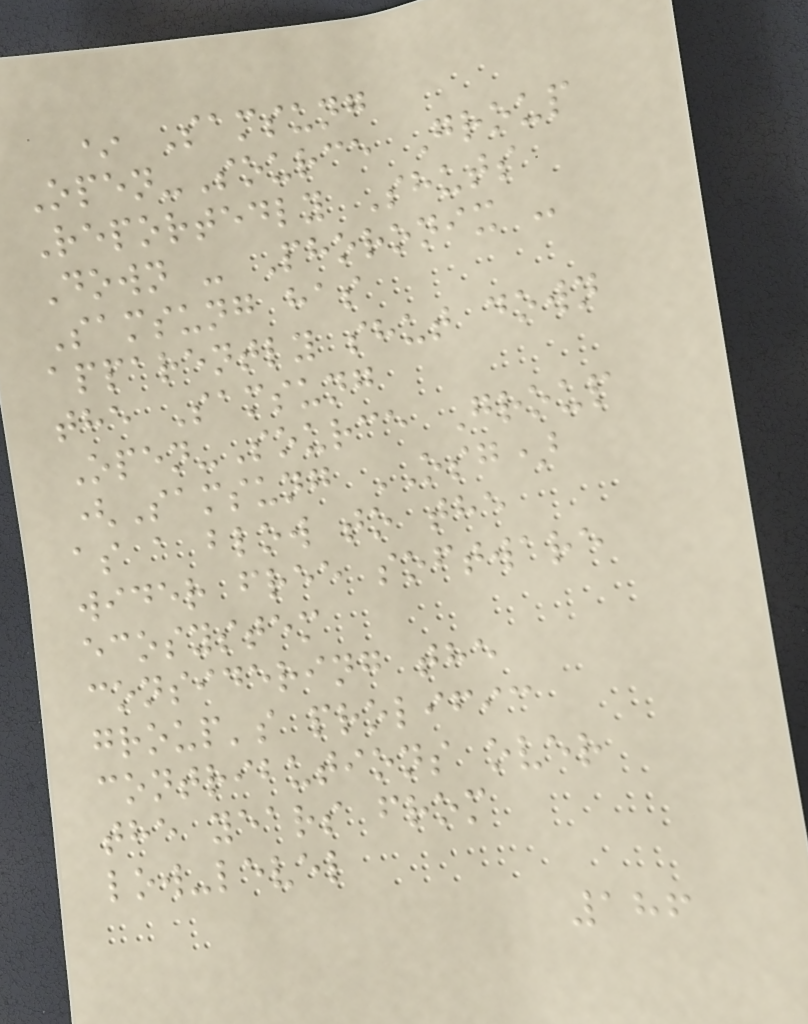* Samsung
Open-Source Group
Reportedly Shuts
Down - Phoronix -
Samsung has
apparently shut down
the Samsung
Open-Source Group
(Samsung OSG)
as a blow to the
wider free software
ecosystem
considering the
group's prolific
contributions over
the years from
low-level
186
